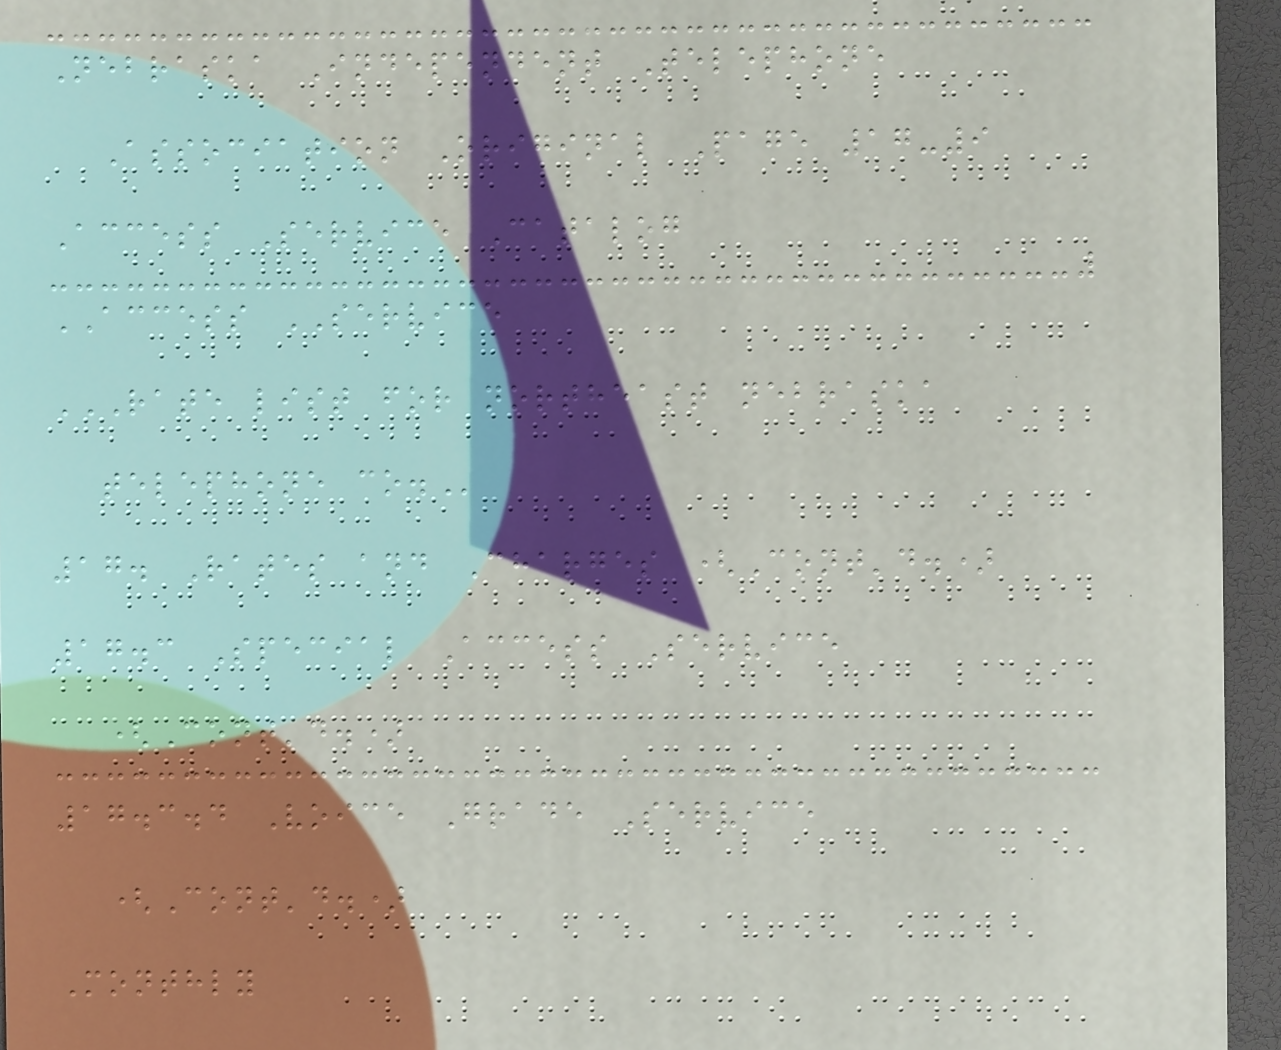Nebraska Independent Telephone
Association Original Page 17-9
Access Service Catalog
ACCESS SERVICE
RATE LIST FOR NORTHEAST NEBRASKA
TELEPHONE CO.
17. Rates and Charges (Cont'd.)
17.3 Special Access Service
(Cont'd.)
17.3.4 Voice Grade Service
(Cont'd.)
Monthly
